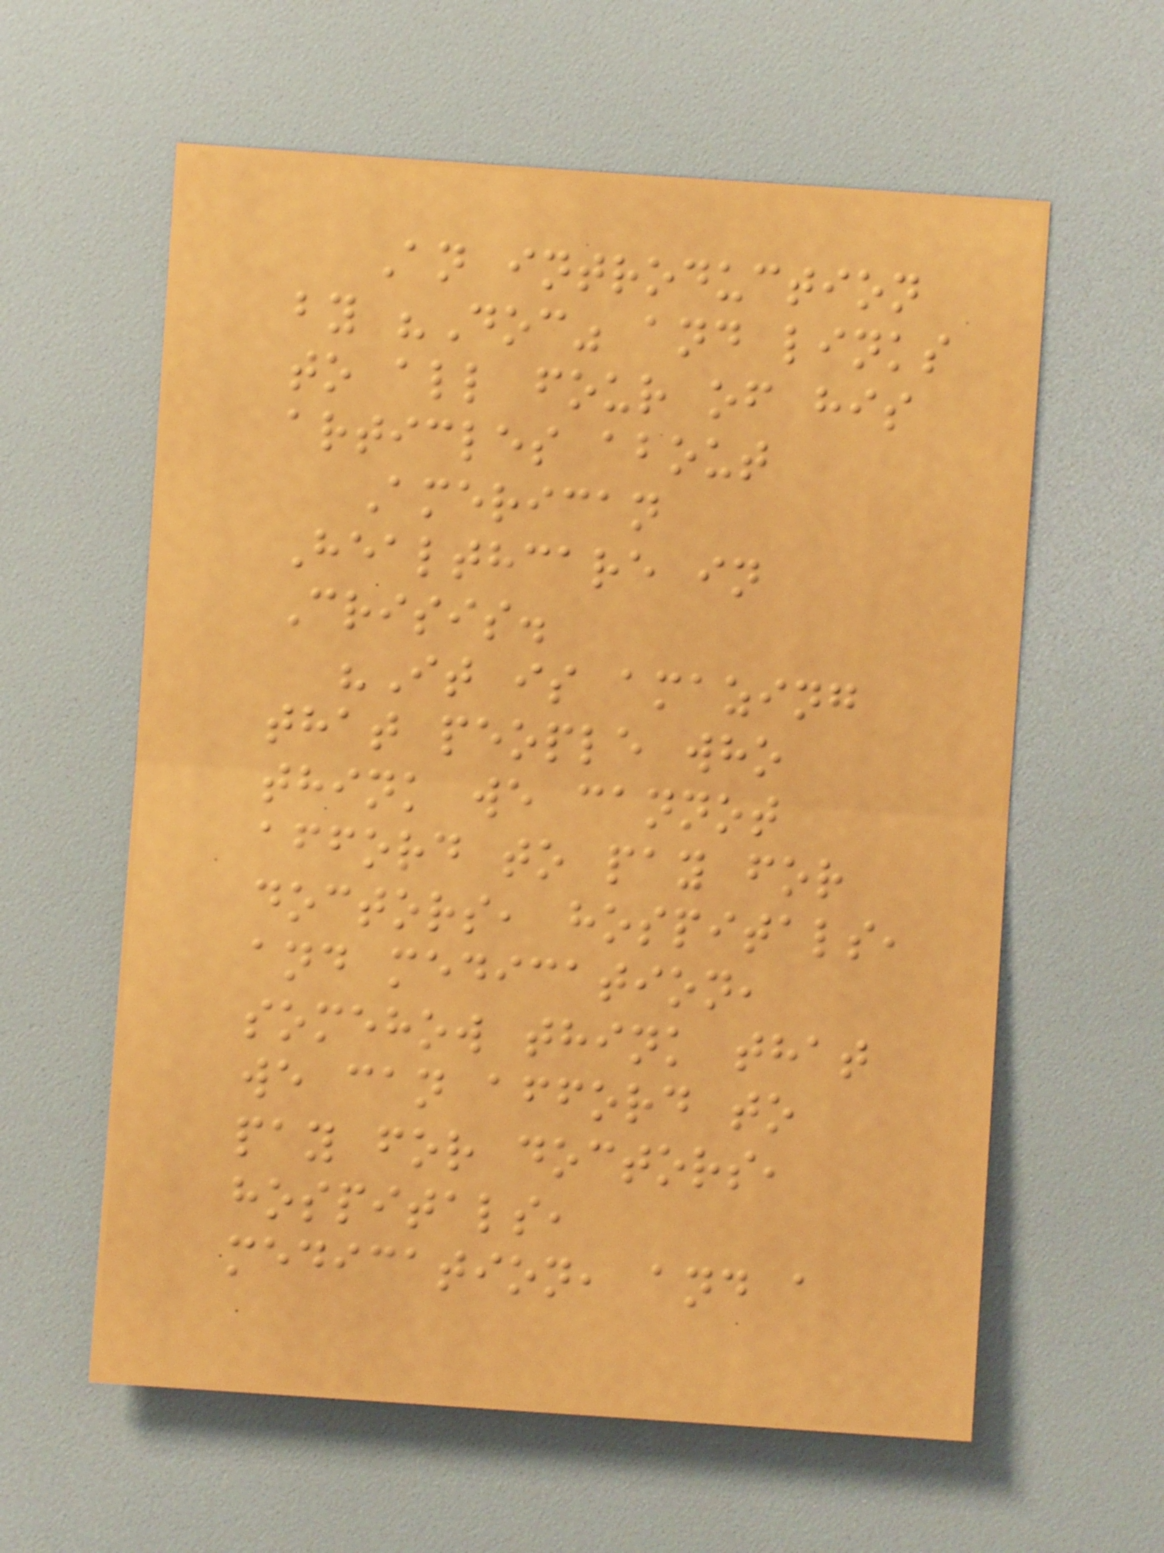An introduction
by "Doc" and links
to all four of his
articles about
American
Healthcare in
Crisis.
"It is amazing
that people who
think we cannot
afford to pay for
doctors, hospitals,
and medication,
somehow think that
we can afford to
pay for doctors,
hospitals,
medication, and a
